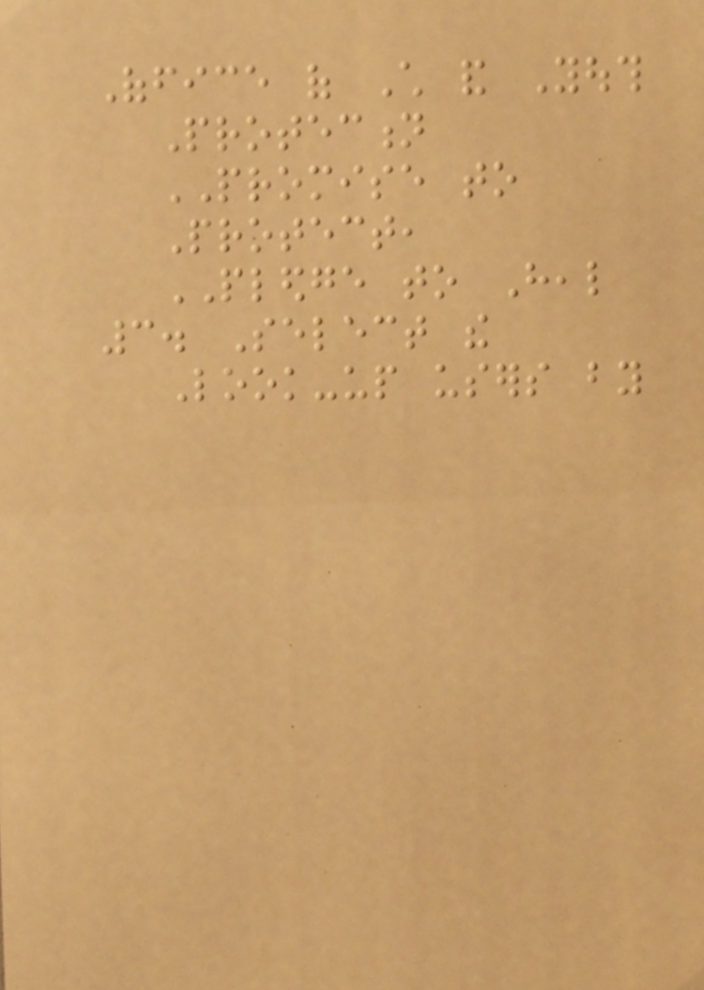Office of Child and Youth
Protection
PROMISE to
Protect,
PLEDGE to Heal
3. Select the
Look-up users by
